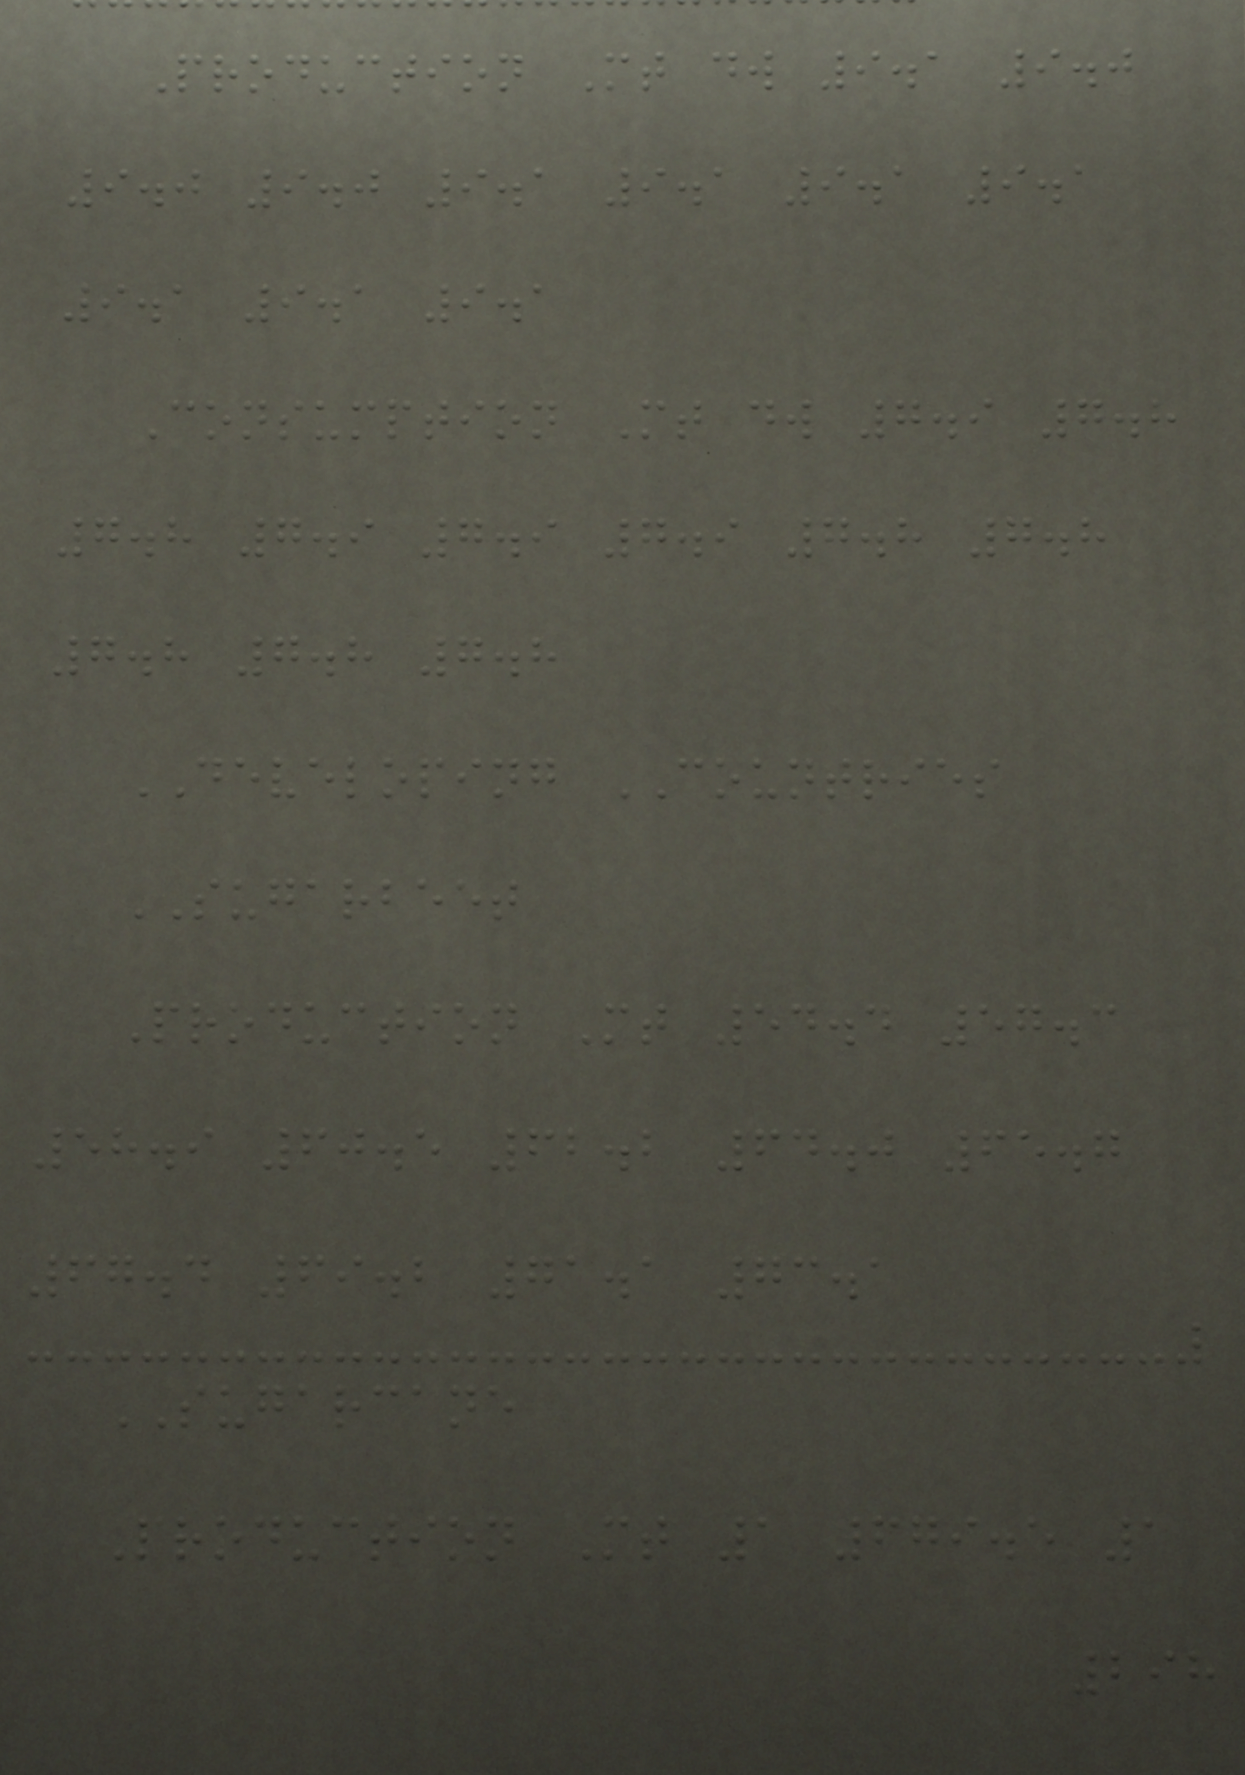Production Mt dw 9.1 9.0
9.0 9.0 9.1 9.1 9.1 9.1
9.1 9.1 9.1
Consumption Mt dw 7.9 7.8
7.8 7.9 7.9 7.9 7.8 7.8
7.8 7.8 7.8
DEVELOPING COUNTRIES
SUGARBEET
Production Mt 54.4 57.3
58.9 60.5 62.2 64.0 65.7
67.4 69.2 71.1 73.1
SUGARCANE
Production Mt 1 679.5 1
298
